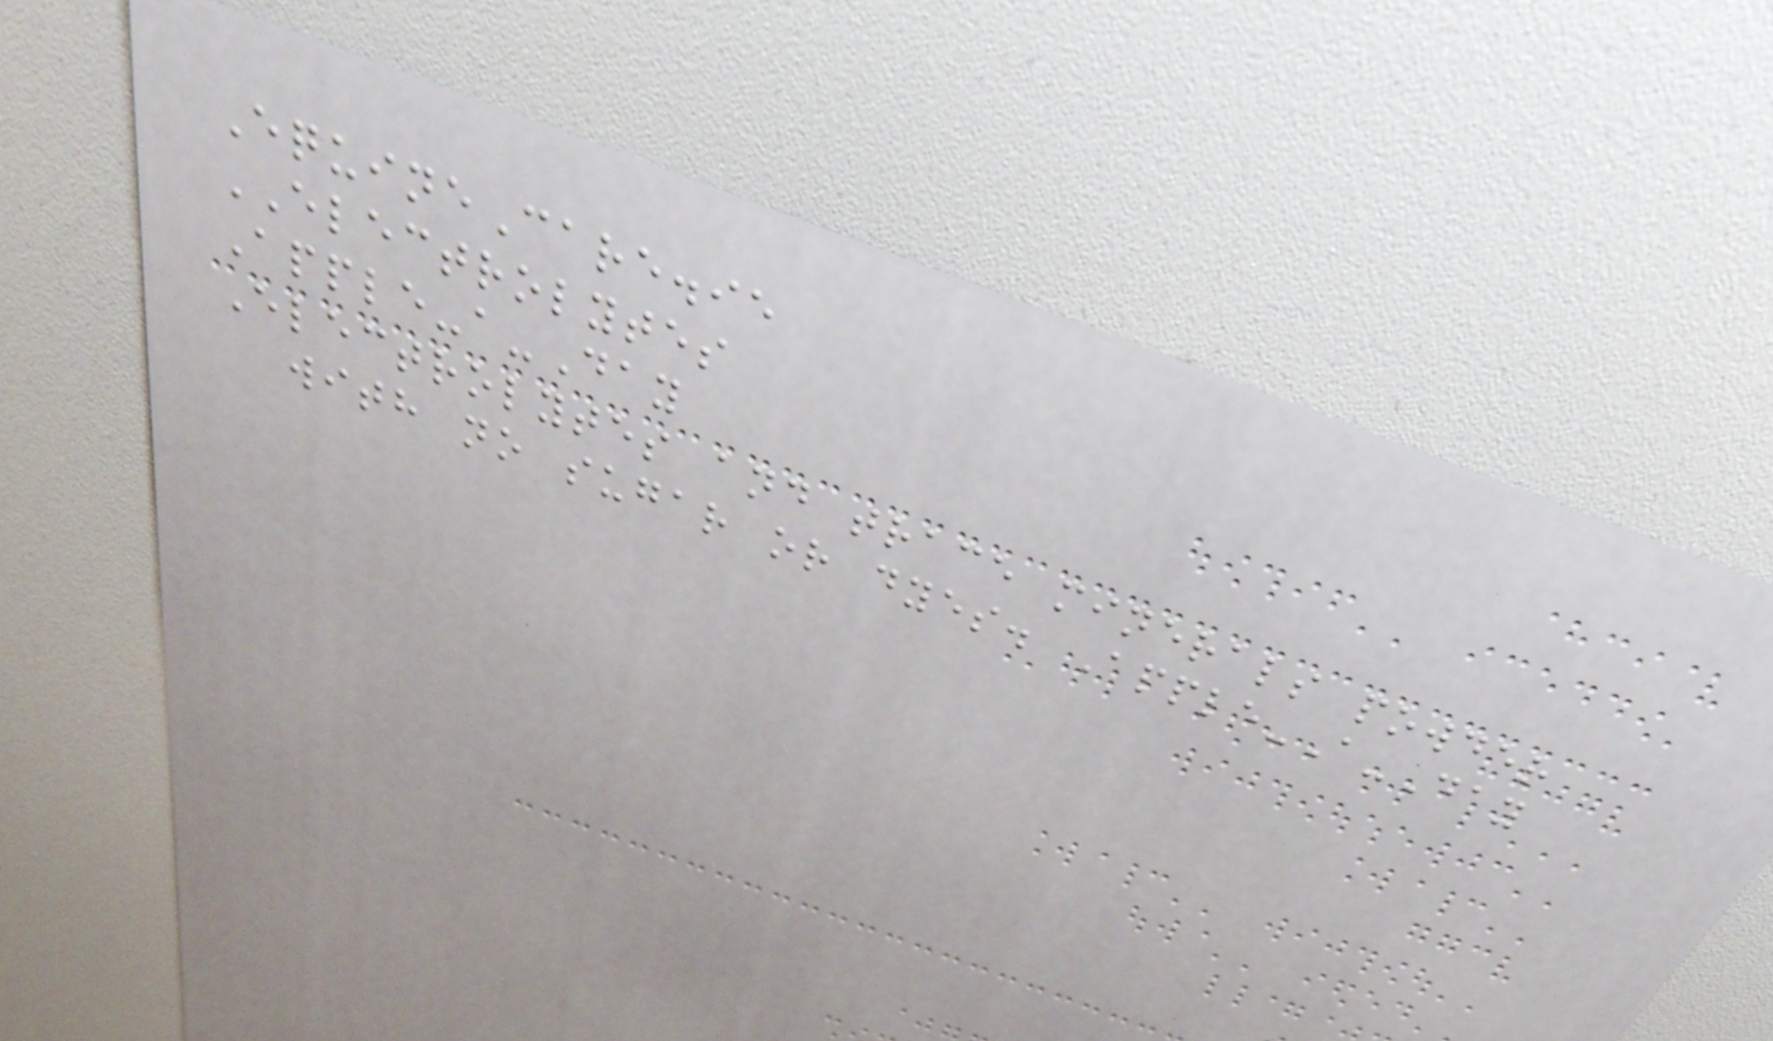EquineCare.ie
ELECTROLYTES
Apple-a-Day
Electrolytes and trace minerals powder
with no sugar or dyes. Apple-A-Day
